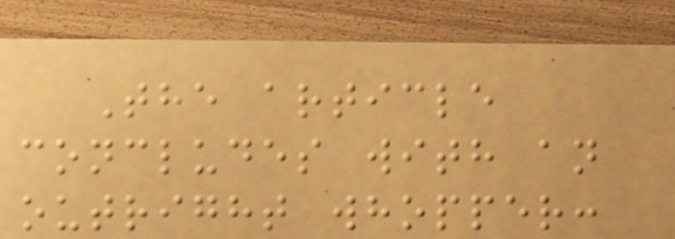The article
concludes with an
outright whopper:
